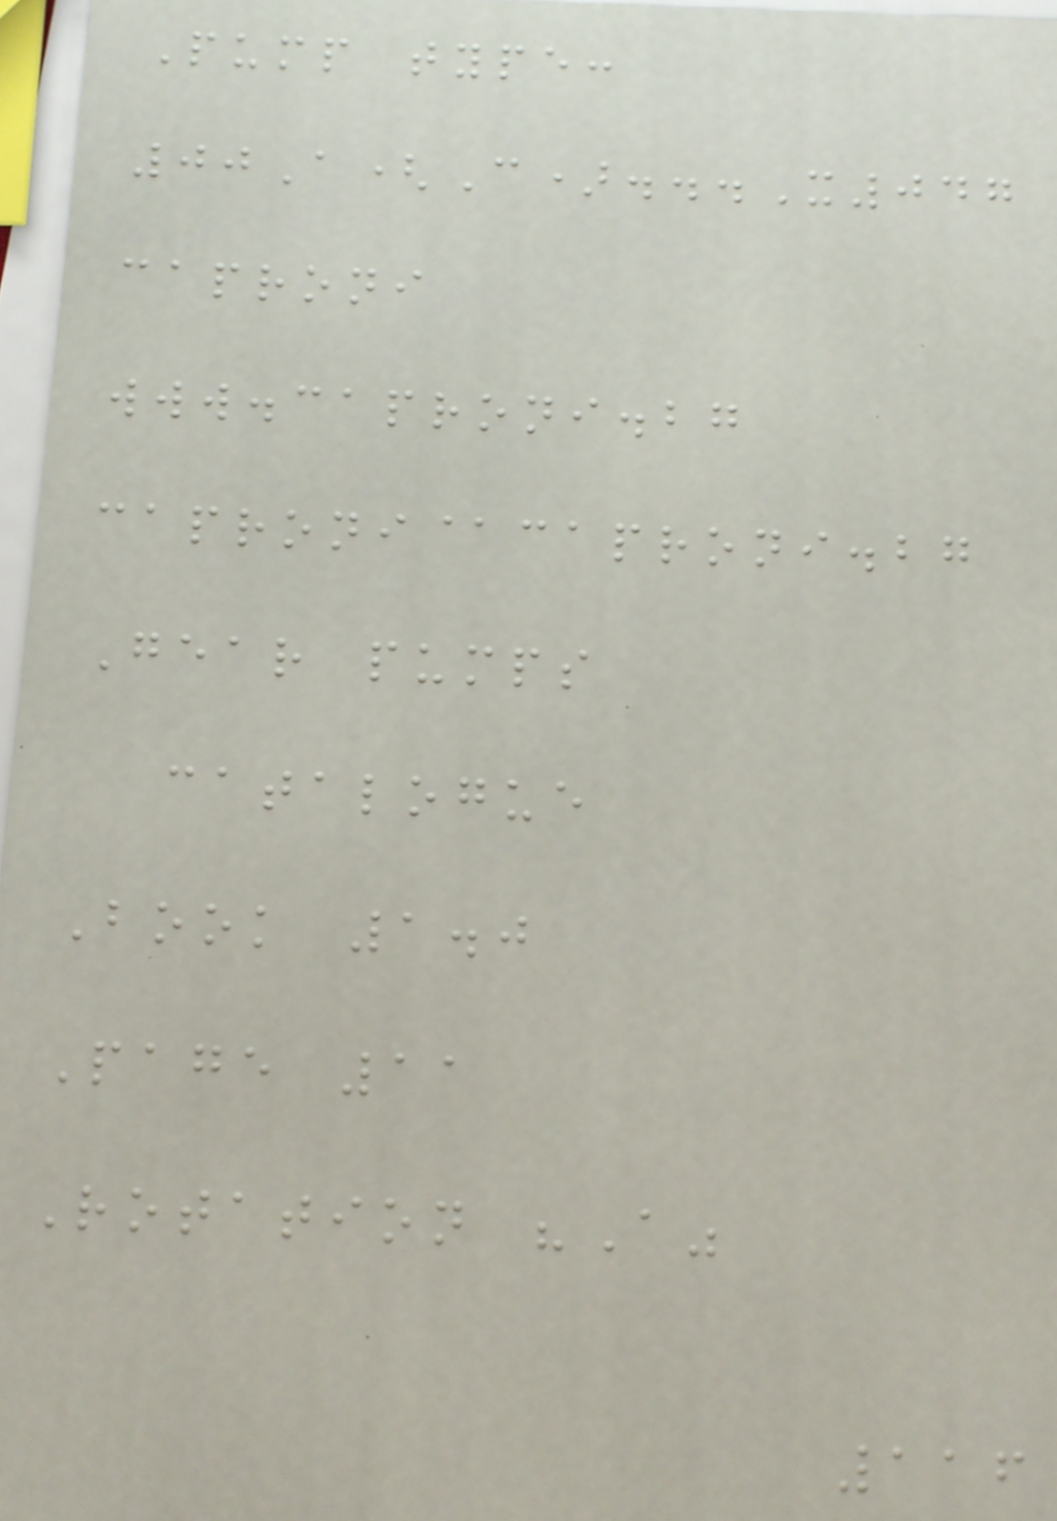Pump type:
00A(C)...X047
caproni
www.caproni.bg
caproni@caproni.bg
Gear pumps
catalogue
Book 1.0
Page 11
Rotation "A"
116
